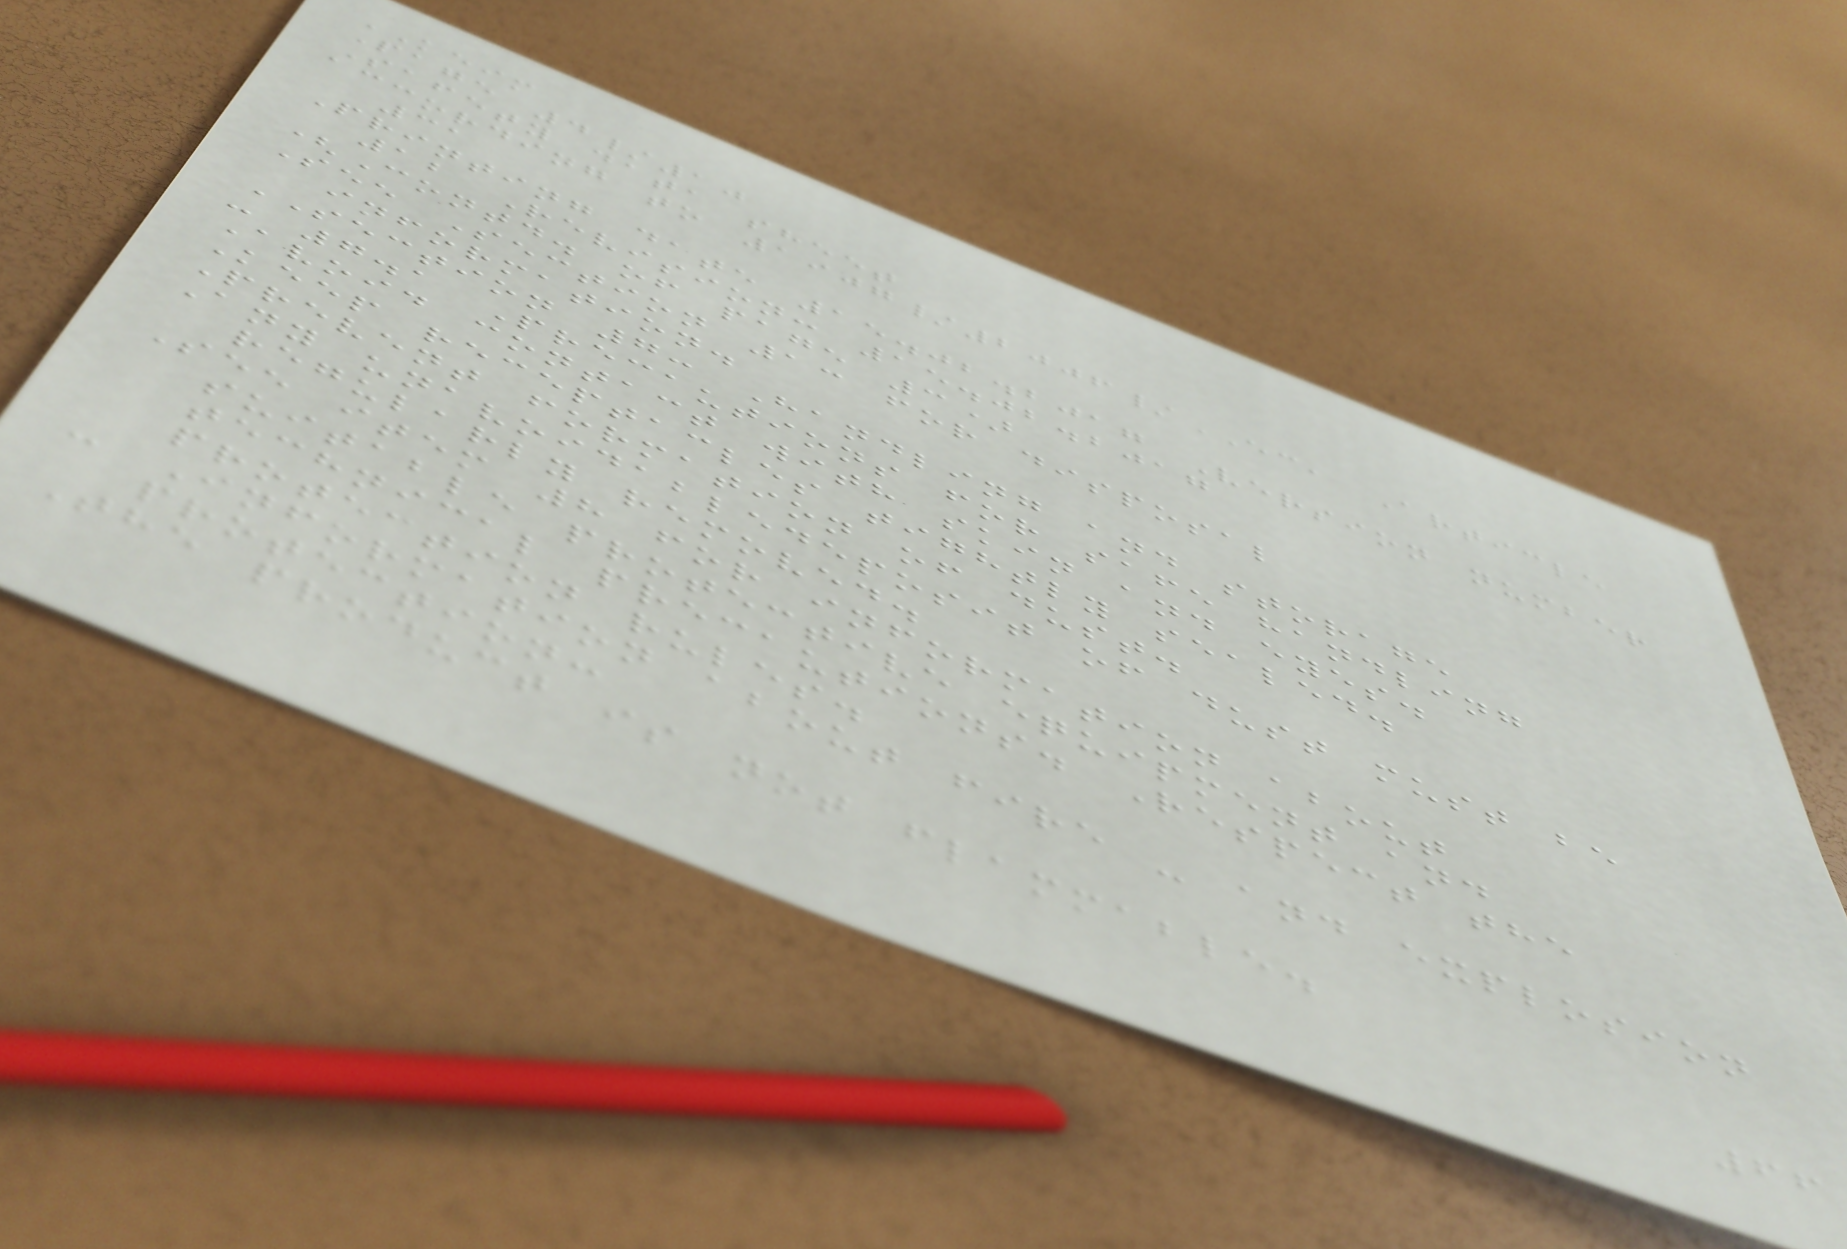KEIM
Page 4/10
Safety data sheet
according to 1907/2006/EC, Article
31
Printing date 15.02.2017 Version number
12 Revision: 15.02.2017
(Contd. of page 3)
See Section 13 for disposal
information.
SECTION 7: Handling and storage
- 7.1 Precautions for safe handling
Avoid contact with skin and eyes.
Keep receptacles tightly sealed.
Prevent formation of dust.
Any unavoidabledeposit of dust must be
regularly removed.
See item 8 for information about
suitable protective equipment and
technical precautions. Respect the
protection rules.
- Information about fire - and explosion
protection:
The product is not flammable.
66
